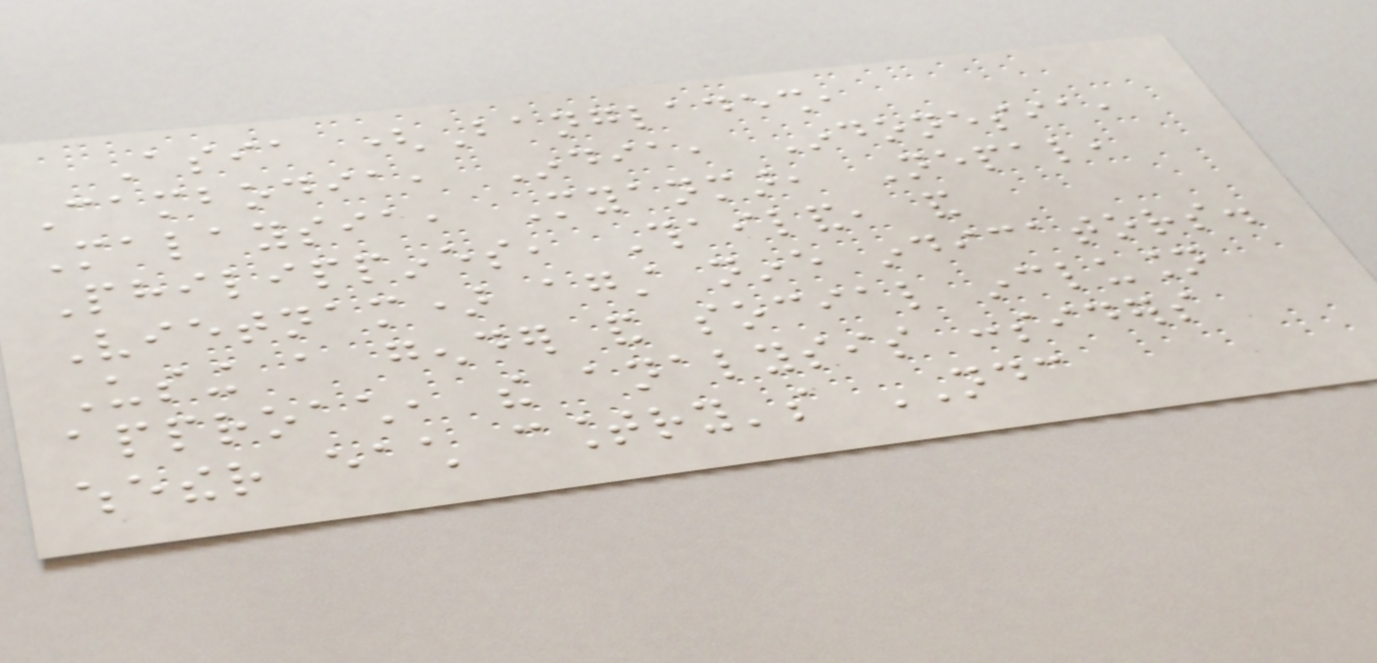Asia (Bangladesh,
Cambodia, India, Indonesia,
Malaysia, Myanmar, Nepal,
Philippines, Thailand, and
Vietnam) against nine indicators.
Using a gender and social inclusion
approach, the analysis considers
whether each country's NDC
